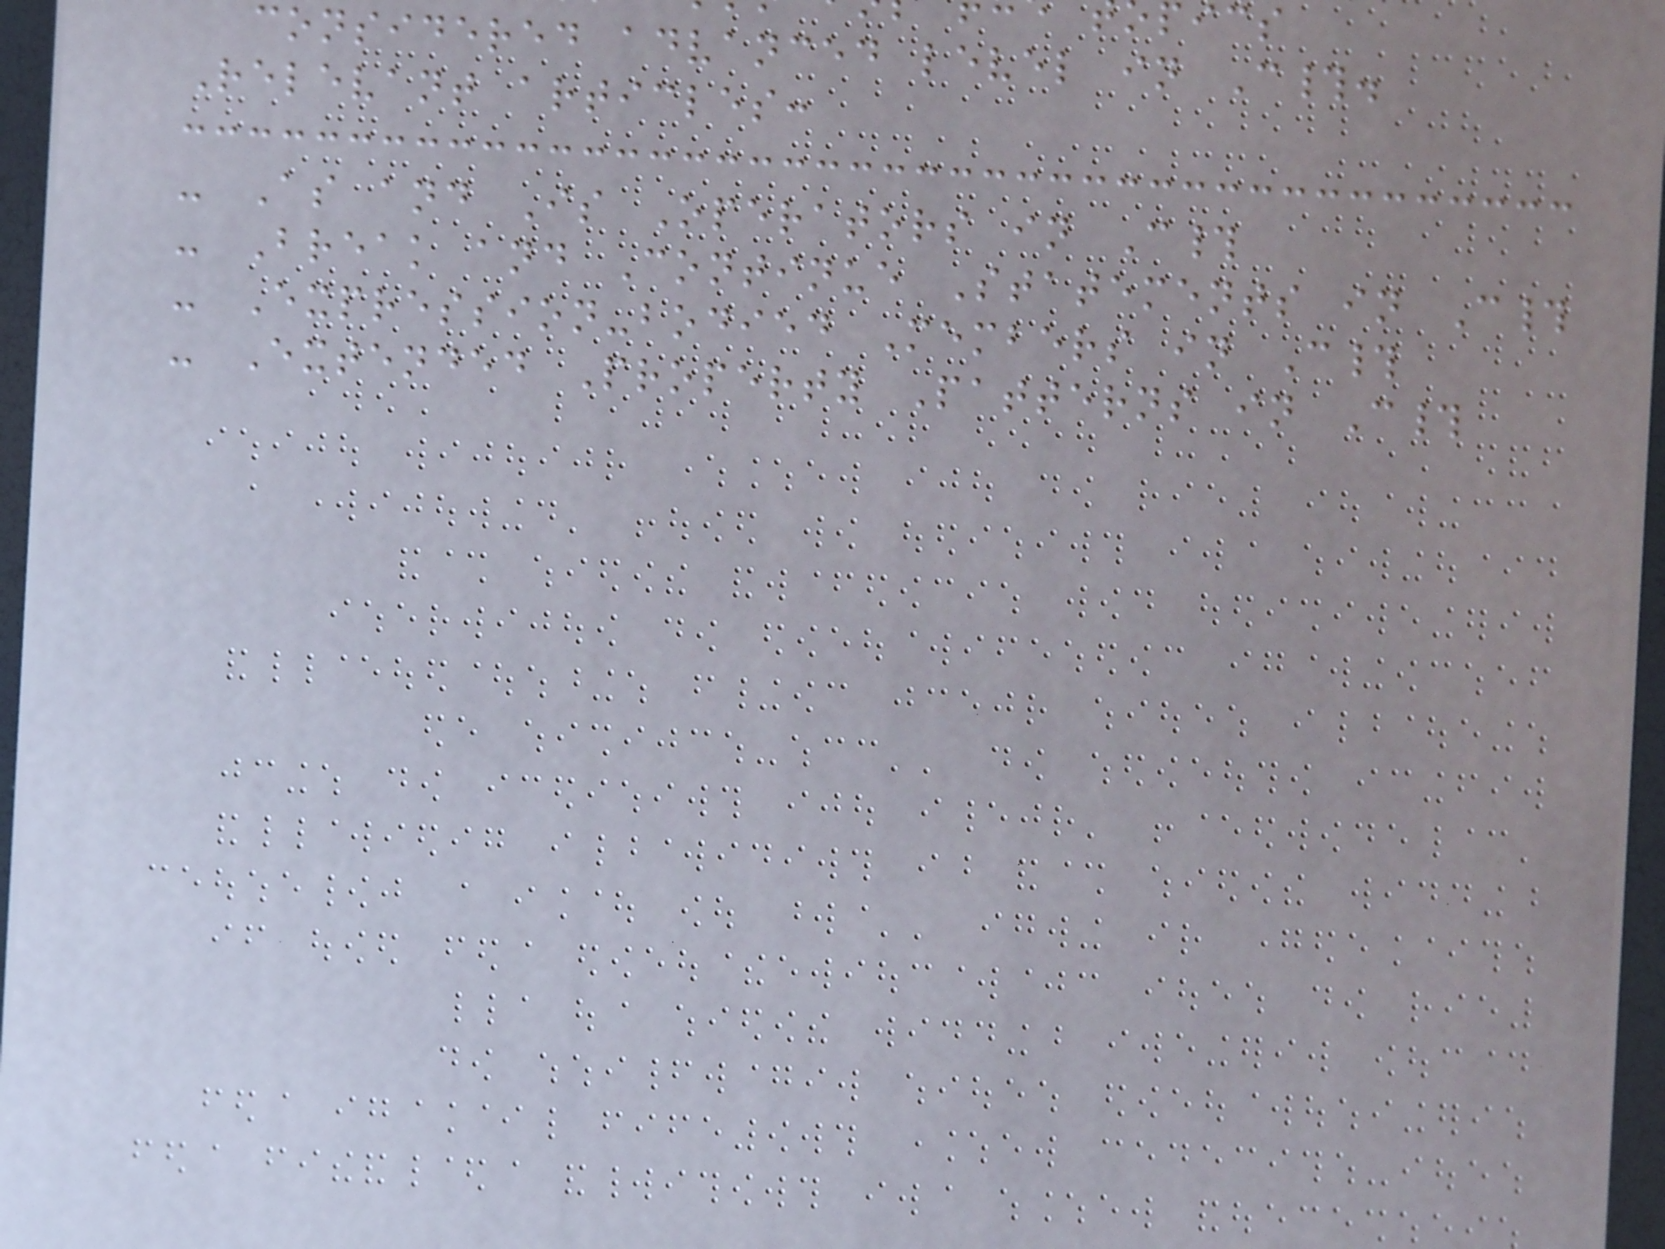considered advanced level in C#.
Relevant articles:
- As and Is Operators in C#
- Break and Continue Statements in C#
- Expression-bodied Members in C#
- Extended Property Patterns in C#
